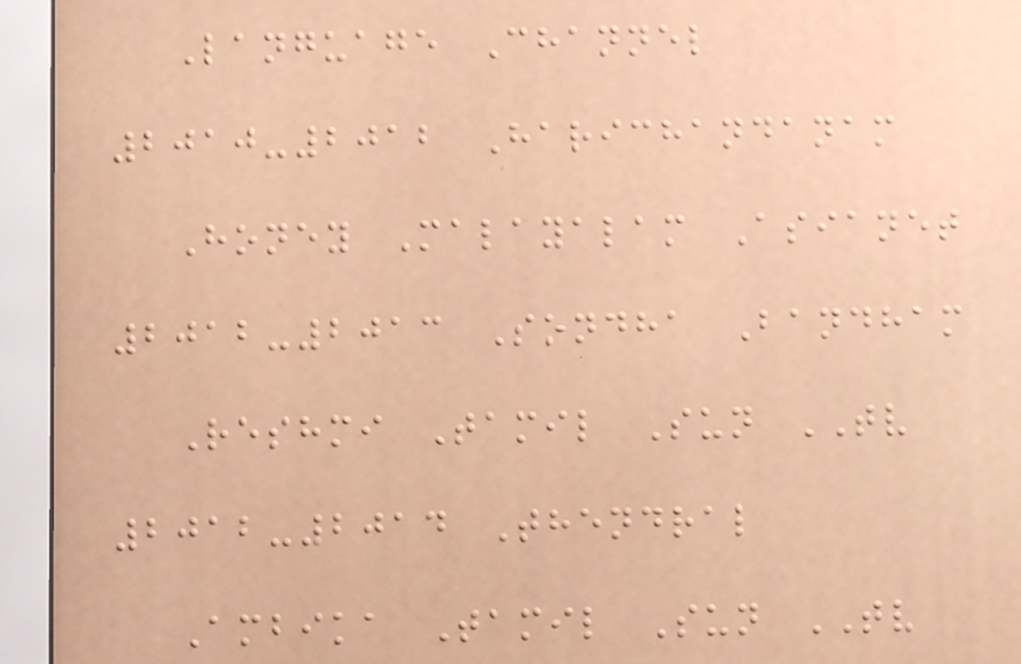Language Channel
2010-2012 Harichandanam
Honey Malayalam Asianet
2012-2013 Sondha Bandham
Reshmi Tamil Sun TV
2012-2014 Thendral
Ambika Tamil Sun TV
